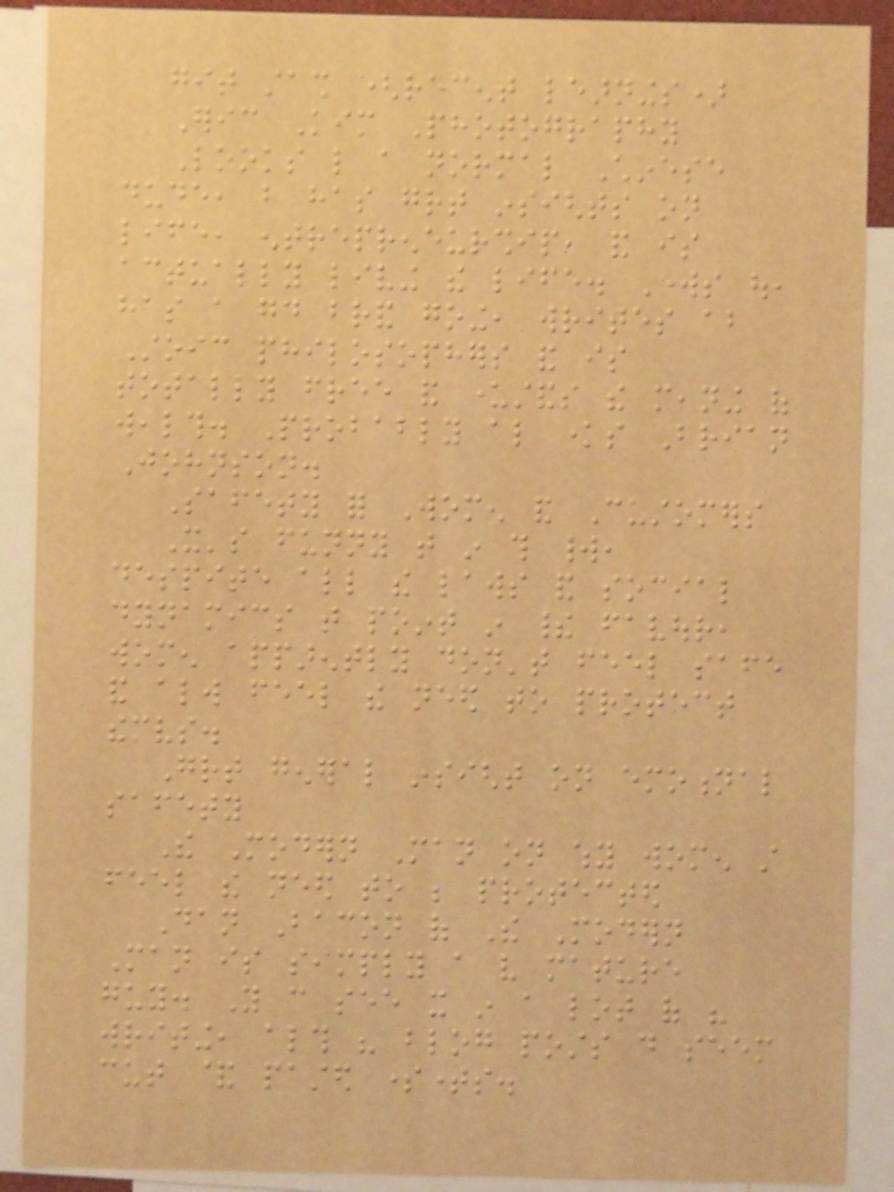git stash (recent learnings)
Eric Kim Photography
Looks like a normal Chinese
dude, but has great insights on
life, entrepreneurship, and is
actually living the life. Works out,
has a good brand going, writes about
Stoic philosophers and is
totally free and understands the meaning of
wealth. Probably also knows Brian
Johnson.
Safety for Women and Customers
It's funny that in this world,
despite all the laws and social
dynamics that point in their favour,
women apparently don't feel safe
and always feel the need to protect
themselves.
Great general insight on emotional
safety
The Modern Man on why women still
feel the need to be protected
Dan Bacon of The Modern
Man is simply a very mature
guy. You can see it in a lot of his
writing, although his blog posts do seem
cut & pasted sometimes.
